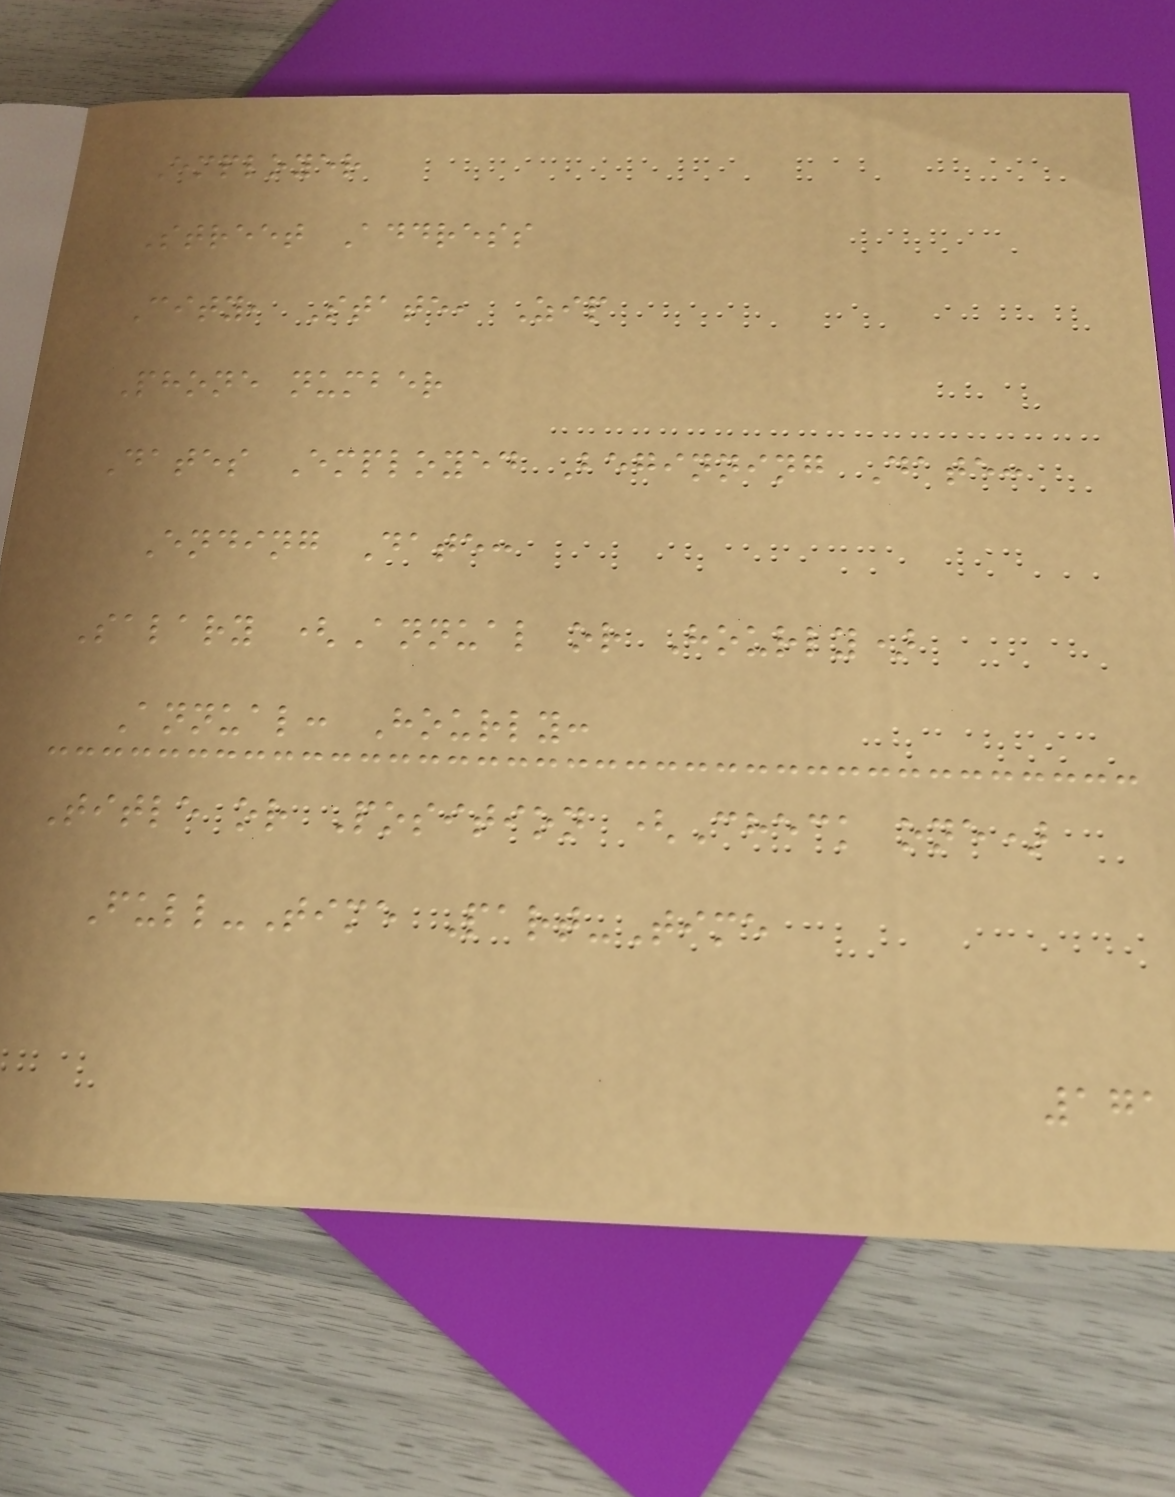Employer
Street Address
City, State, Zip
Phone number
Dates Employed Beginning Date:
Ending Date:
Salary (Annual or Hourly)
Annual: Hourly:
Title or Position (Check one)
Full-Time Part-Time
171
